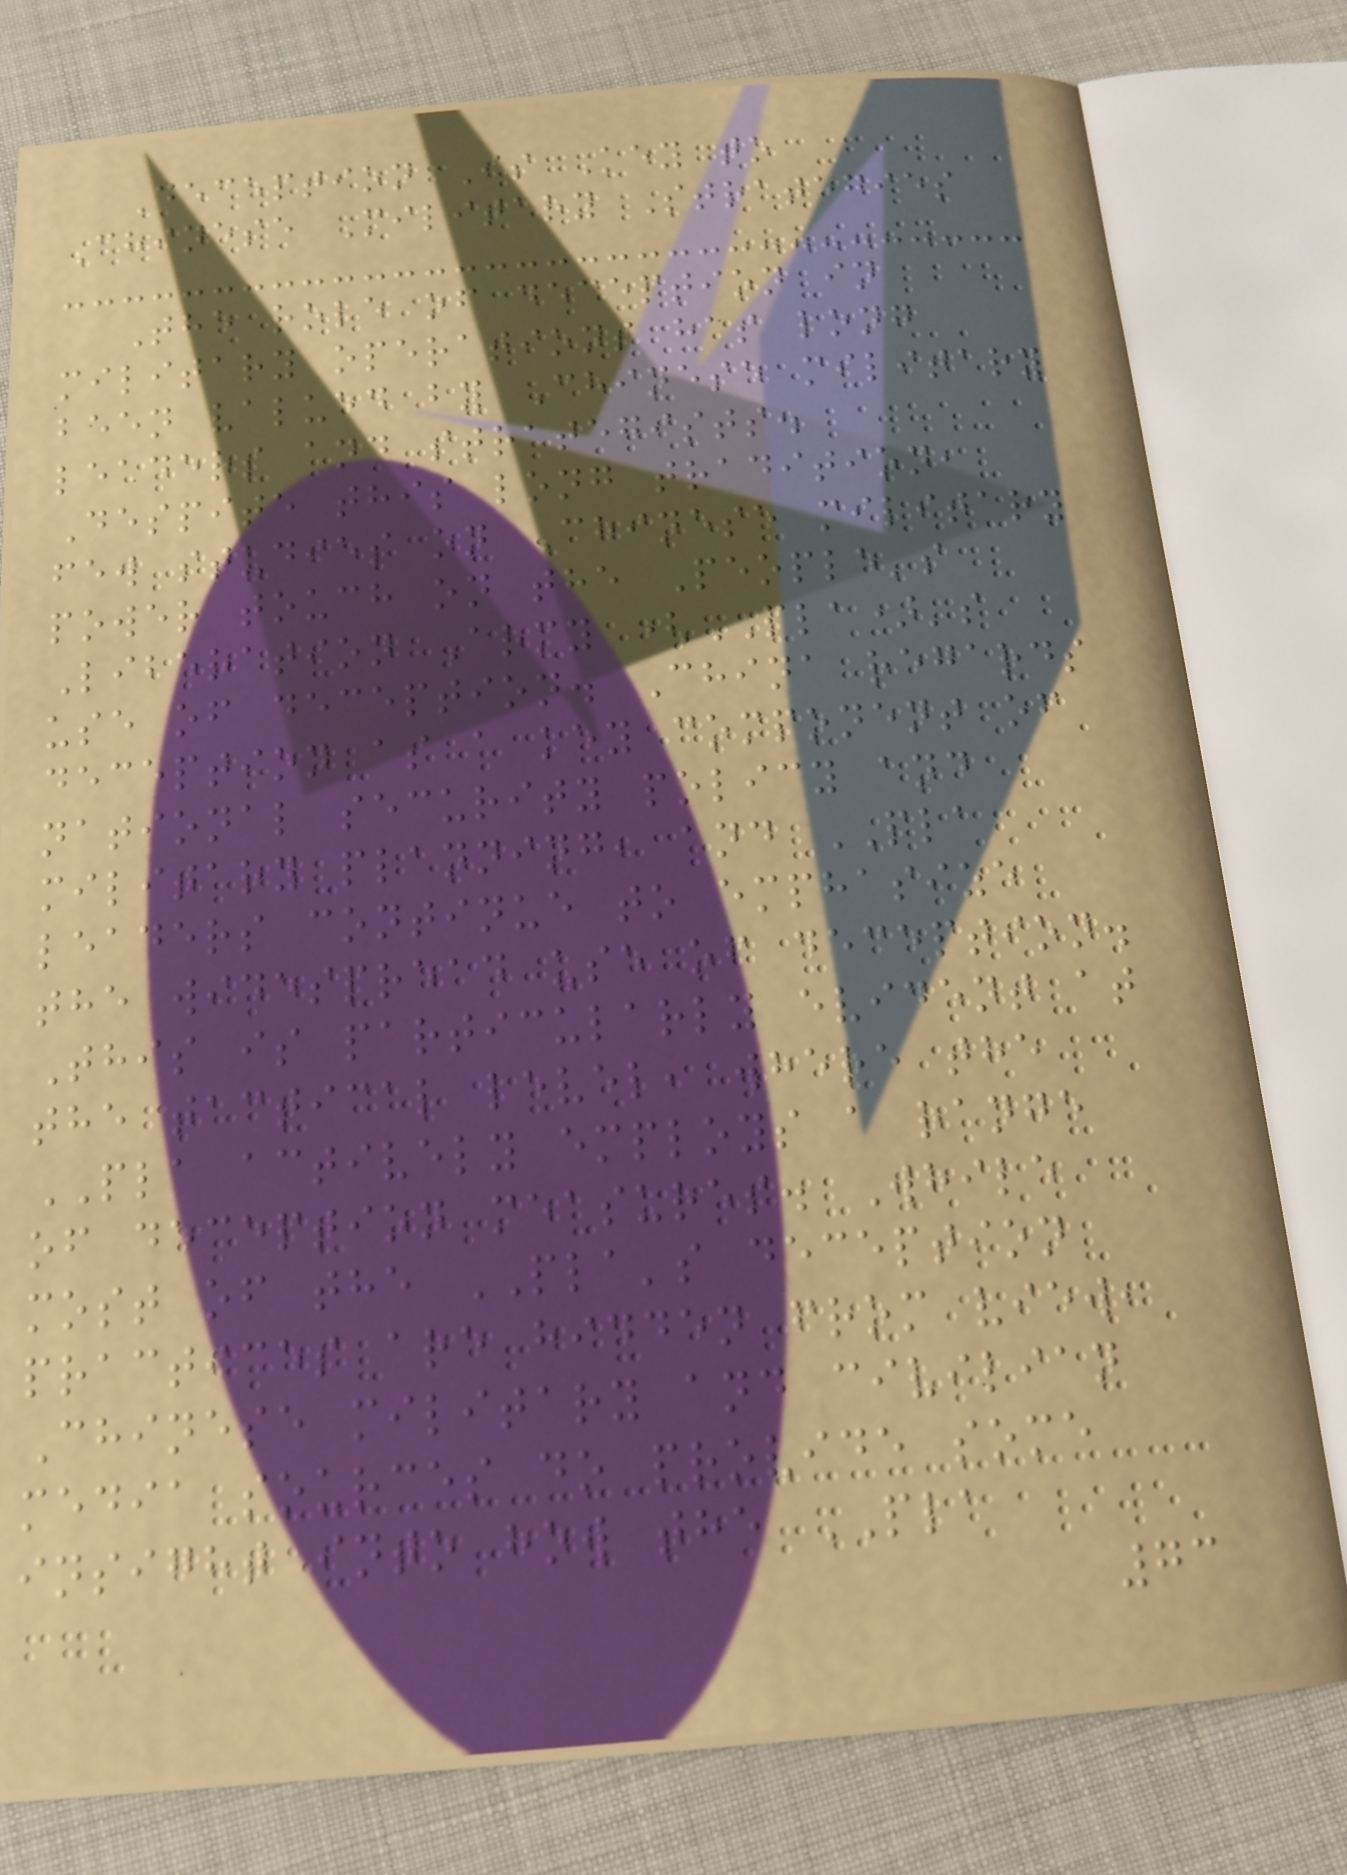Deception Is Key to
Chinese Military Strategies
The role of deception in
military operations has long
been valued by Chinese military
leaders and strategists.
Despite this long tradition,
few studies on Chinese military
power touch on the People's
Liberation Army (PLA)'s
use of deception. China regards
deception as a key component of
national security policy and
military planning, and PLA
leaders continue to emphasize
the widespread use of deception.
This is particularly evident at
the tactical level, where the
PLA actively employs a range
of deception measures. While
most of the PLA's deception
practices are hidden from view,
Chinese military and civilian
media sources do provide some
insight into how the PLA
73
